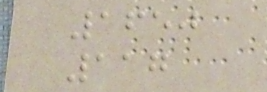1650
117
